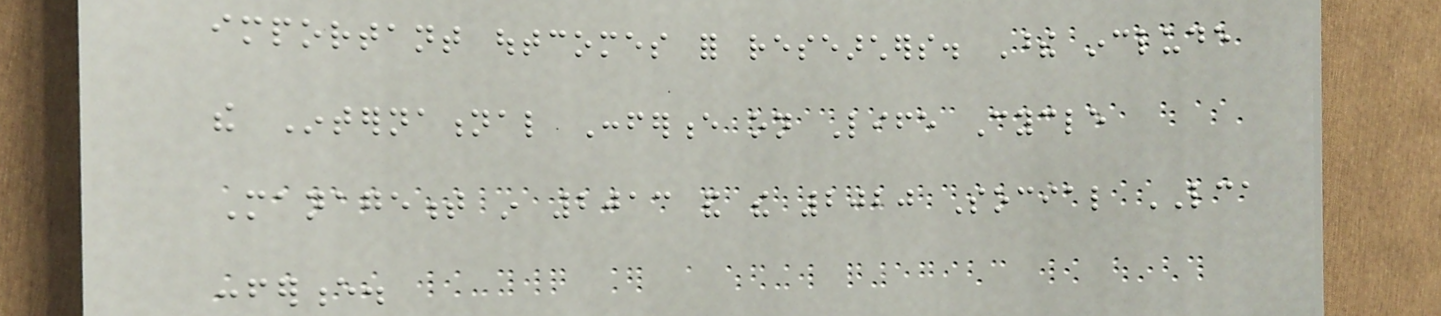important outcomes for researchers. These include
the International Conference on Life Cycle
Management in 2013 and the 2020 Social LCA
conference.
